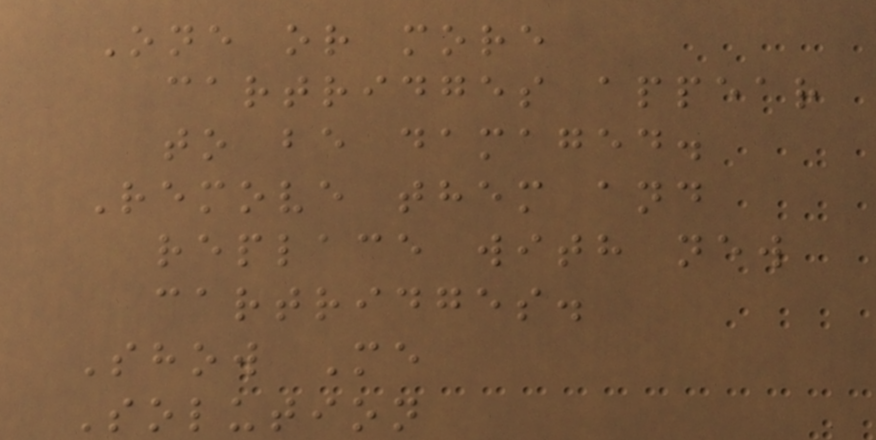One or more
cartridges appear
to be damaged.
Remove them and
replace with new
cartridges.
Show Me
Solution
